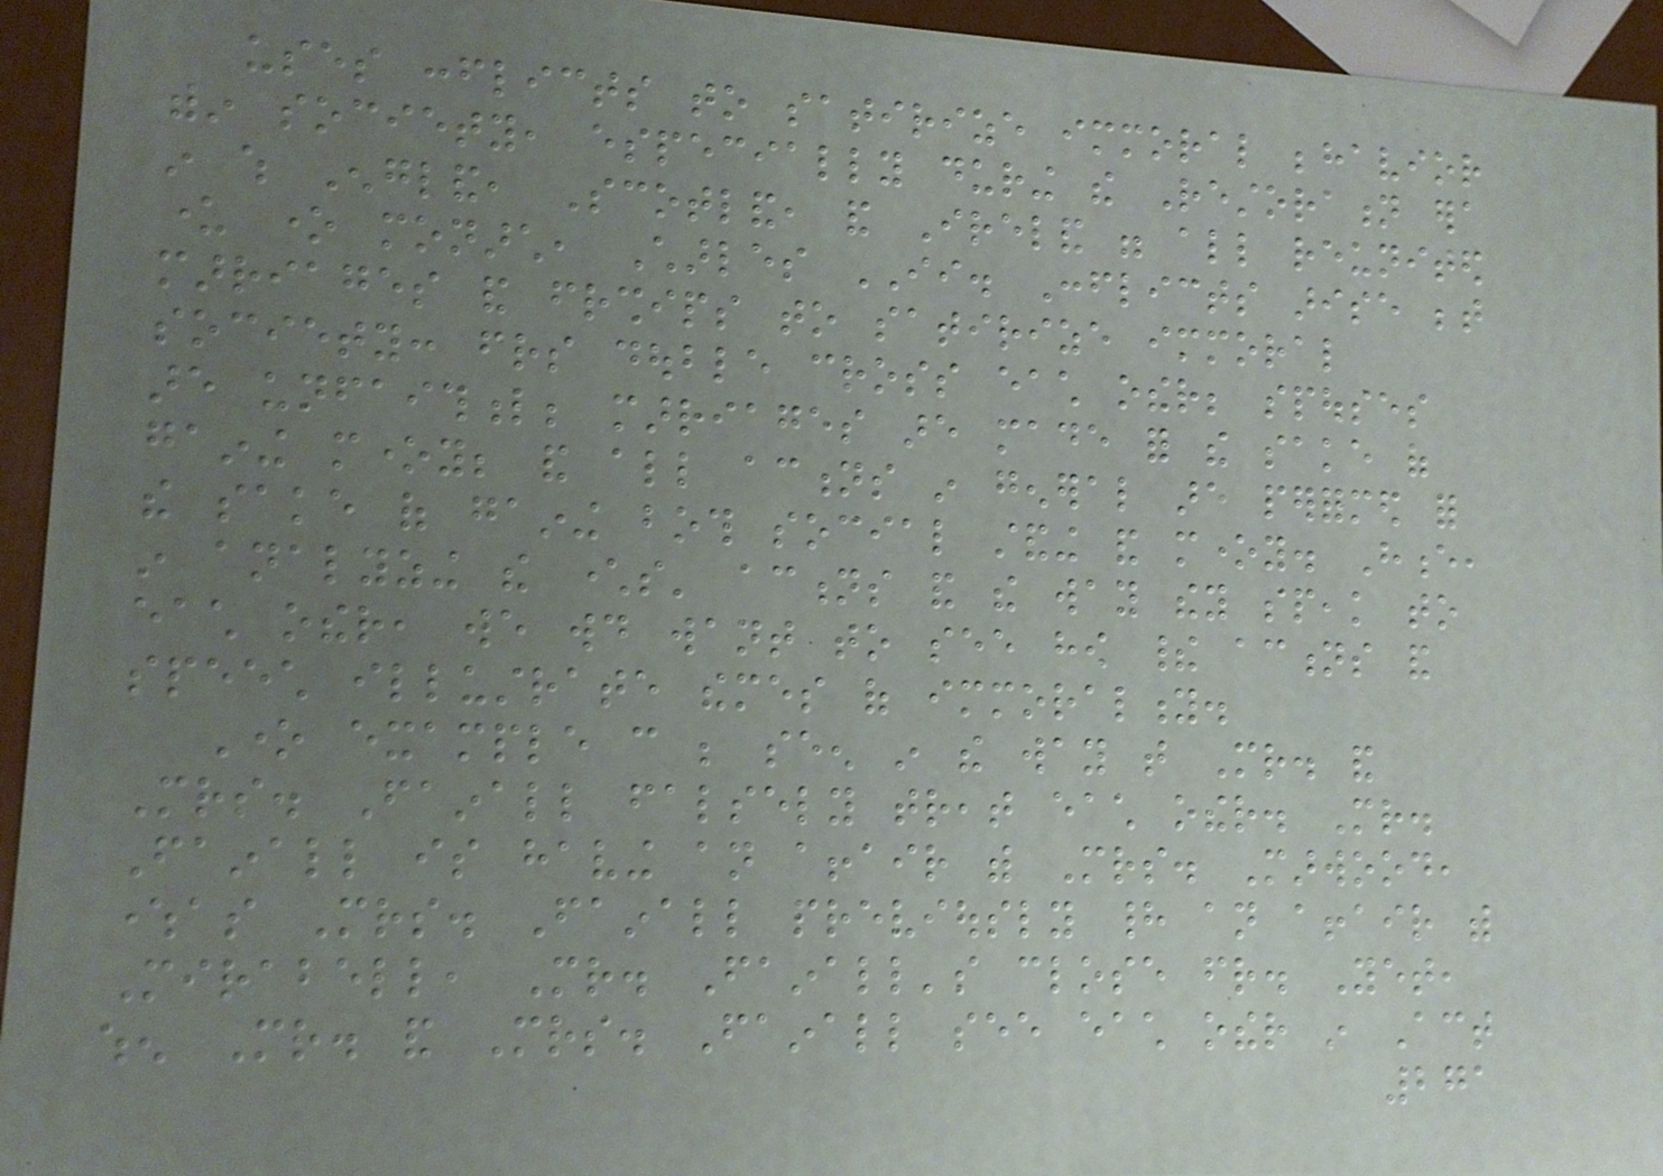uses conflicts to satirize immoral behavior
within society, especially during the Restoration era
in which England, Scotland, and Ireland were all reunited
under one monarch, Charles II. Conflicts arise between
marriages and friendships to satirize immoral
society: friends double cross each other; spouses
are unfaithful; marriages are made for the sake of
gaining money; and all actions in general are performed for
the sake of gaining both social standing and money. Hence,
in analyzing the characters' actions and the way they speak to
each other, we would want to see how their actions and
speech illustrate themes of immorality.
One example can be seen in the way that Mr. and
Mrs. Fainall falsely treat each other. Mr.
Fainall is having an affair with Mrs. Marwood,
whereas Mrs. Fainall previously had an affair with
Mirabell, Mr. Fainall's close friend. Yet,
when Mr. and Mrs. Fainall see each other in Act
271
